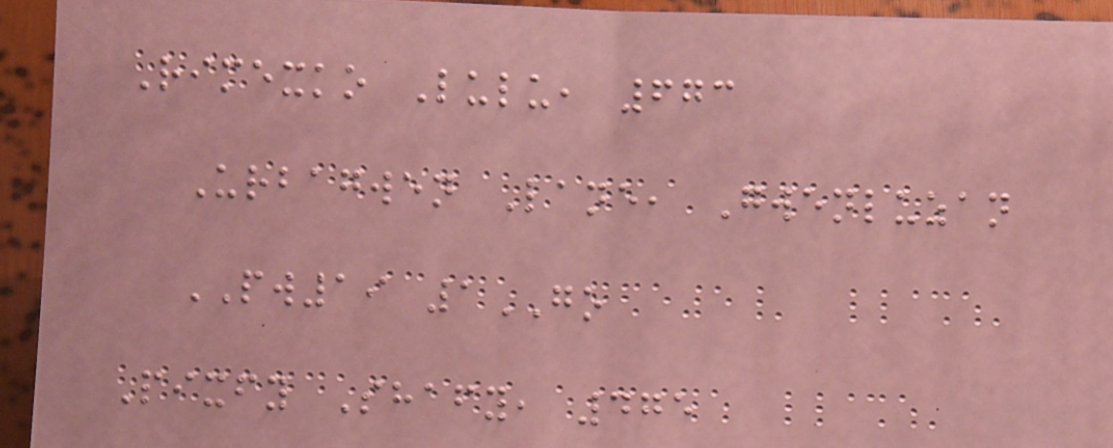Rimexko Lulu, 673
Urbagwen Lane, Gwenluzan
PW19 1GO
Pixfy Shafy, 475
